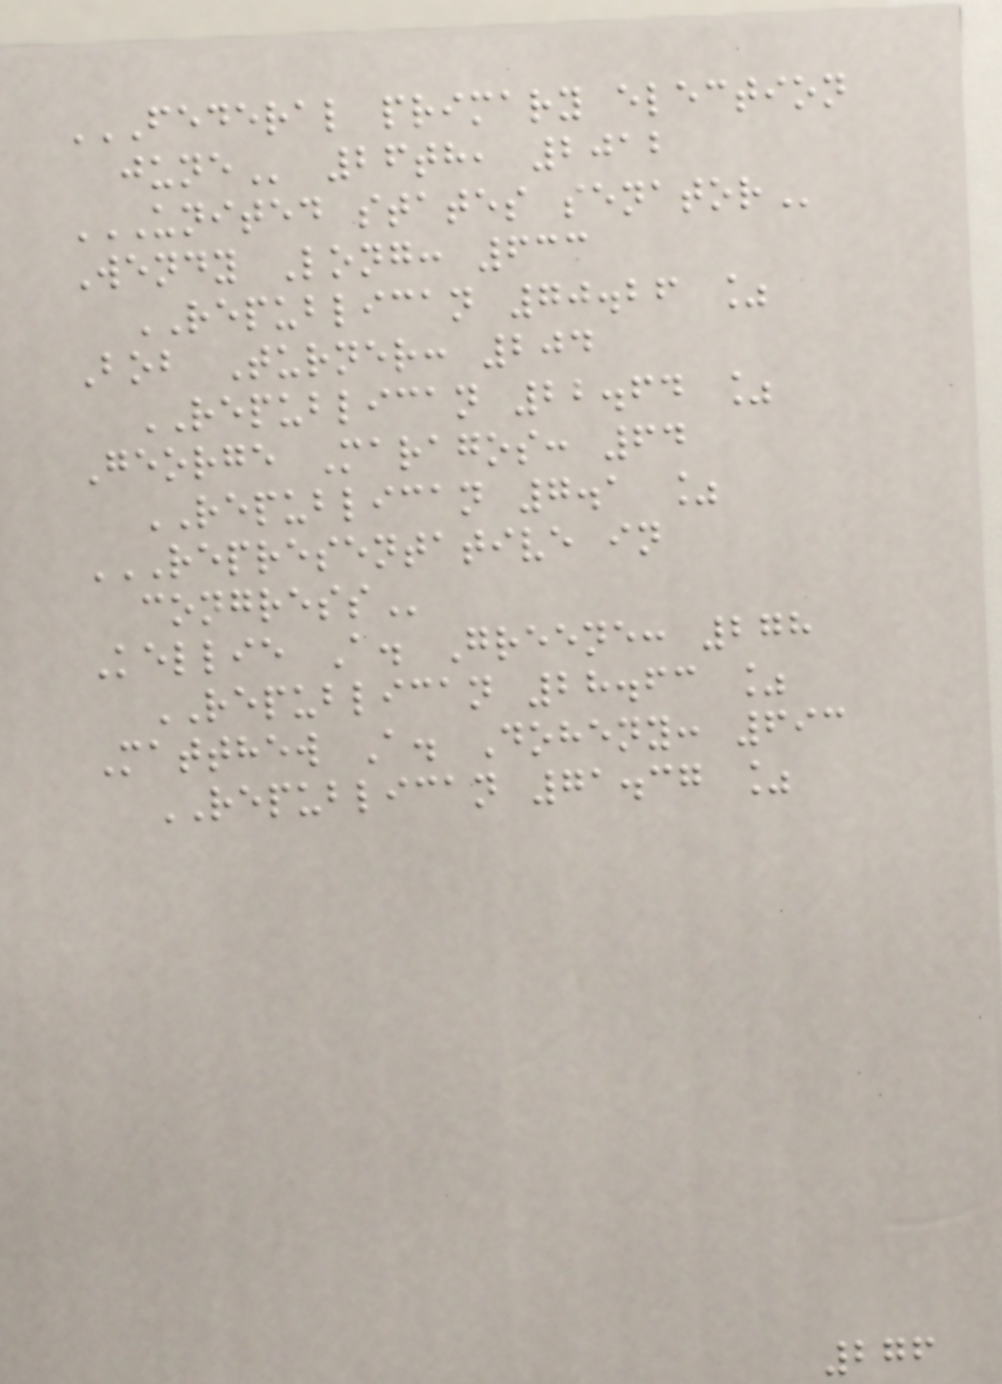FEDERAL PRIMARY ELECTION
JUNE 26th, 2012
UNITED STATES SENATOR
Wendy Long: 633
REPUBLICAN 70.26 %
Bob Turner: 204
REPUBLICAN 22.64 %
George Maragos: 64
REPUBLICAN 7.1 %
REPRESENTATIVE IN
CONGRESS
Kellie A. Greene: 278
REPUBLICAN 28.63 %
Matthew A. Doheny: 693
REPUBLICAN 71.37 %
276
